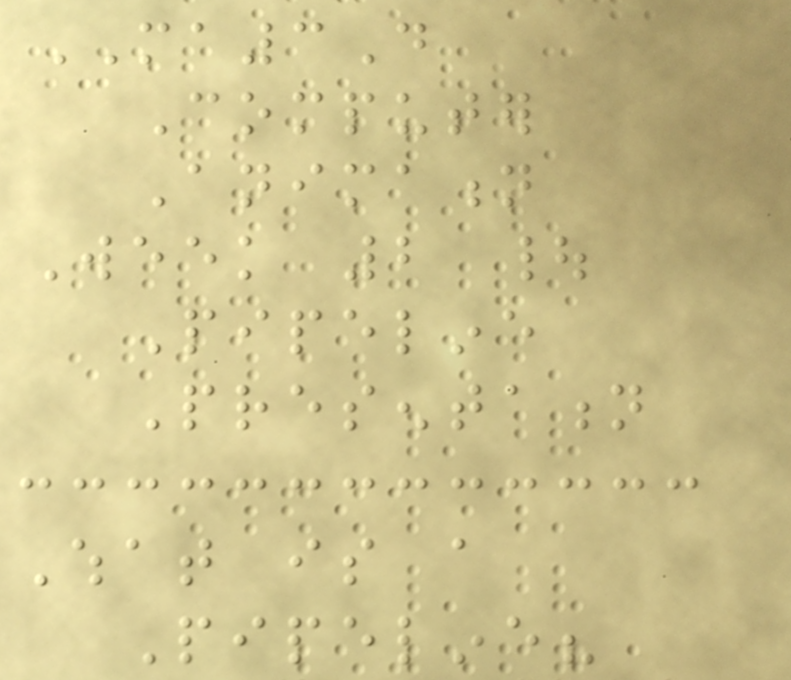MA3D
Computer
Animation
Week 2 |
Pipeline
Presentation
What is a
Pipeline?
